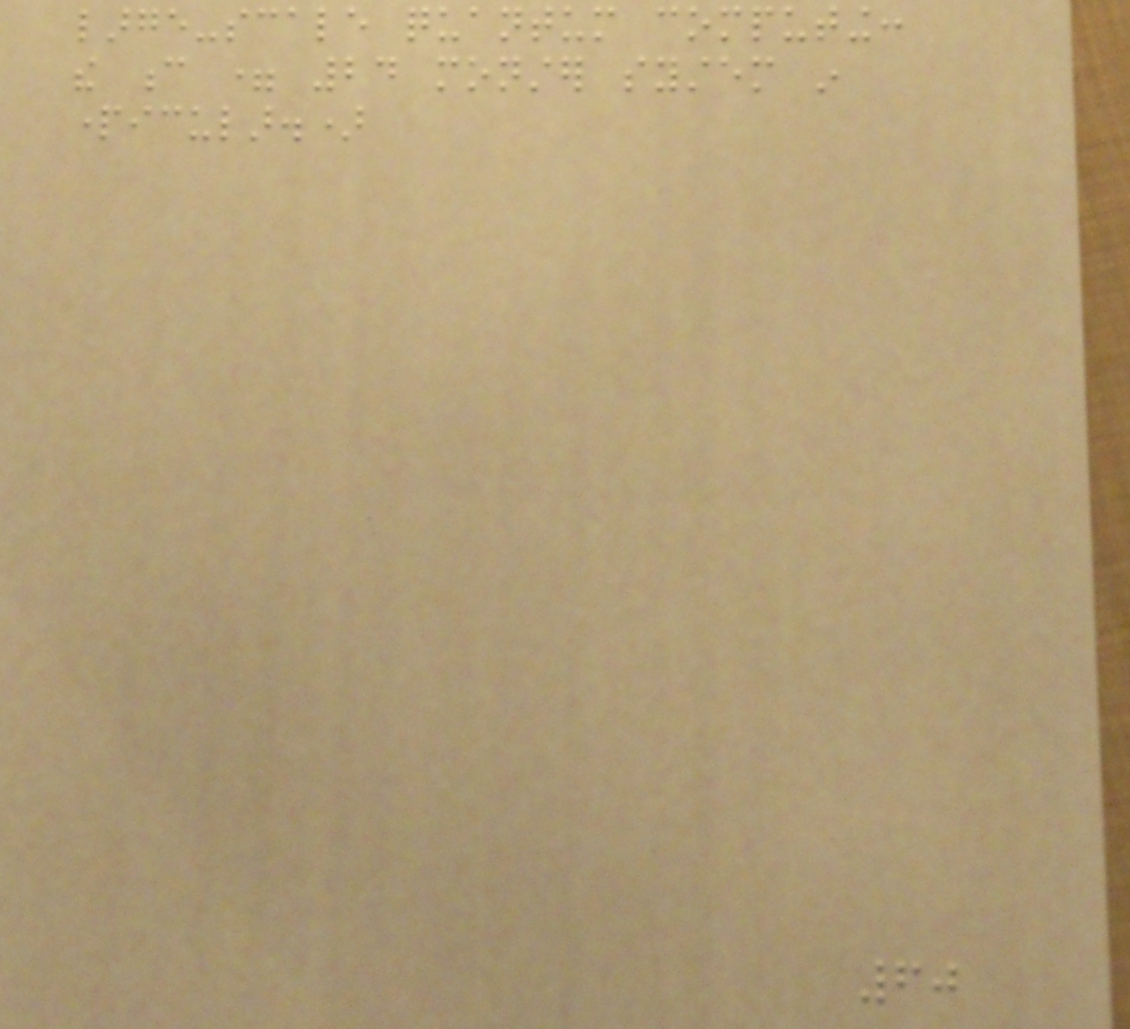large-scale quantum computing:
the c = 24 monster system in
particular.)
60
